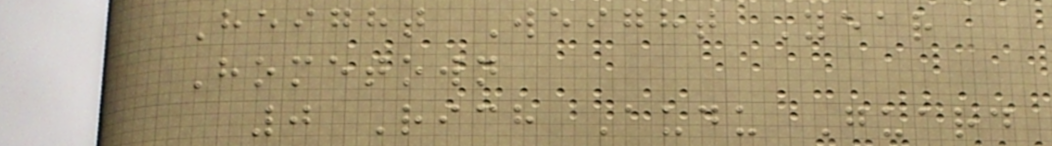Height Weight Year
Hometown
0 Rich Audu Guard
